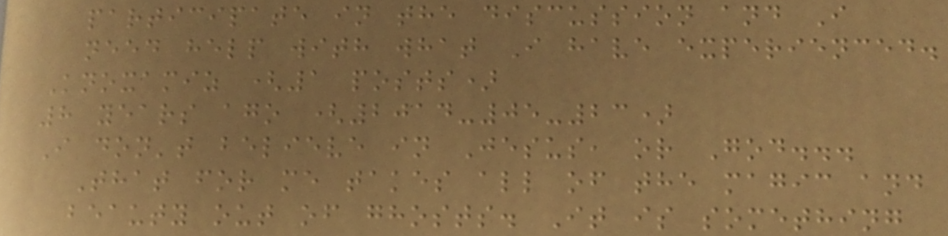participate in the discussion and I
need help with what I have experienced.
Knoxamiz (1 posts)
8 years ago (2014-05-23)
I don't believe in Jesus, or God...
That for me takes all of the magic and
beauty out of ghosts. It is something
